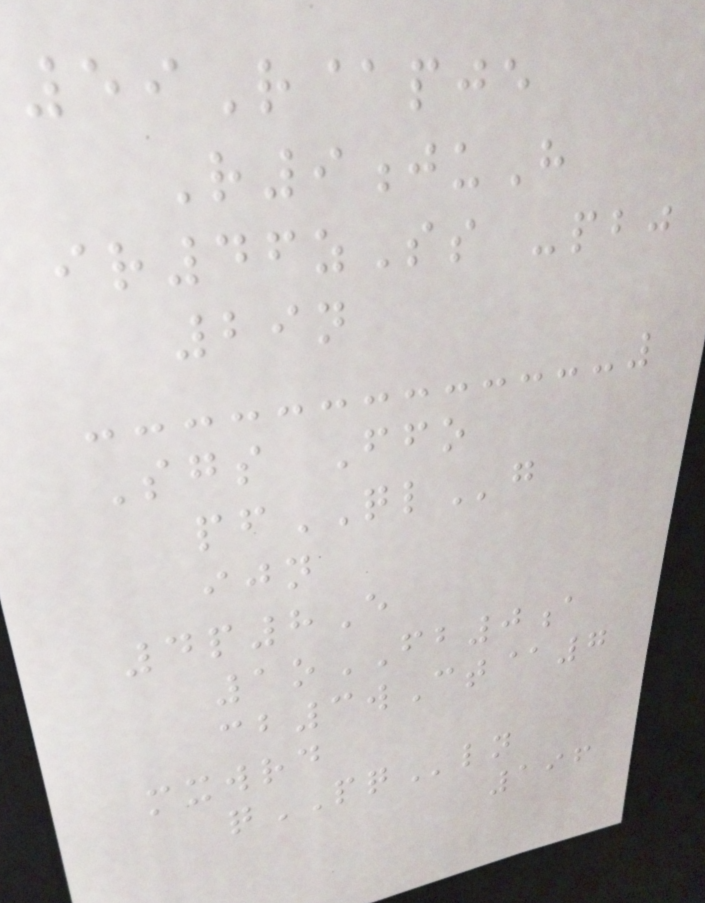59R@pje
R9juH
ir46zSs -pbj
29n
Sgs Ffo
pfQLg
ijn
4p8E
1oFB0a
cb3wCt@7
mxwrd
qPQln
196
